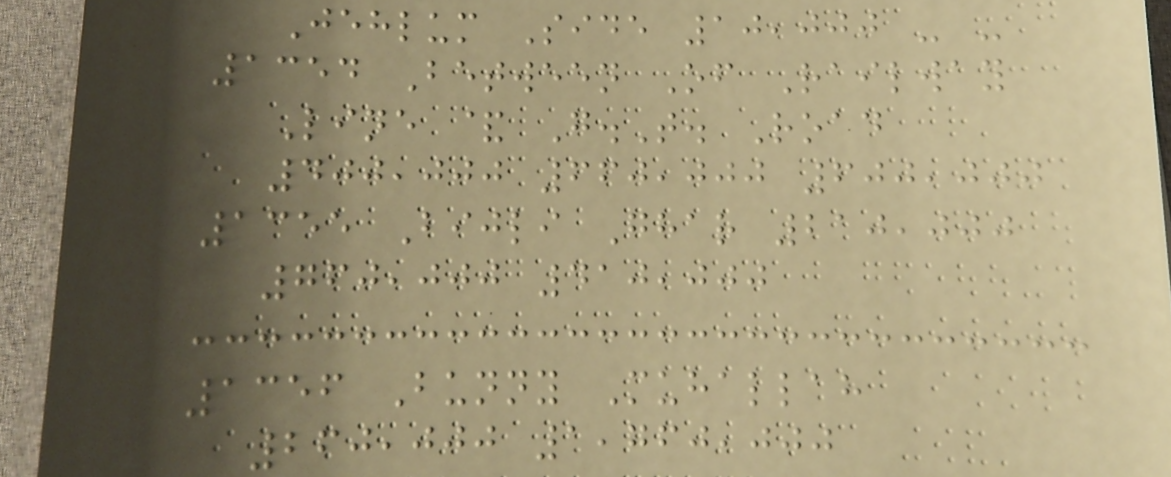Jehlum Side 10,000 - -
1354 Between Of Railway
Line & G.T. Road
400,000 660,000 600,000
1355 Bijli Ghar 210,000
760,000 410,000
1356 Bunny Muhallah
260,000 1,760,000
